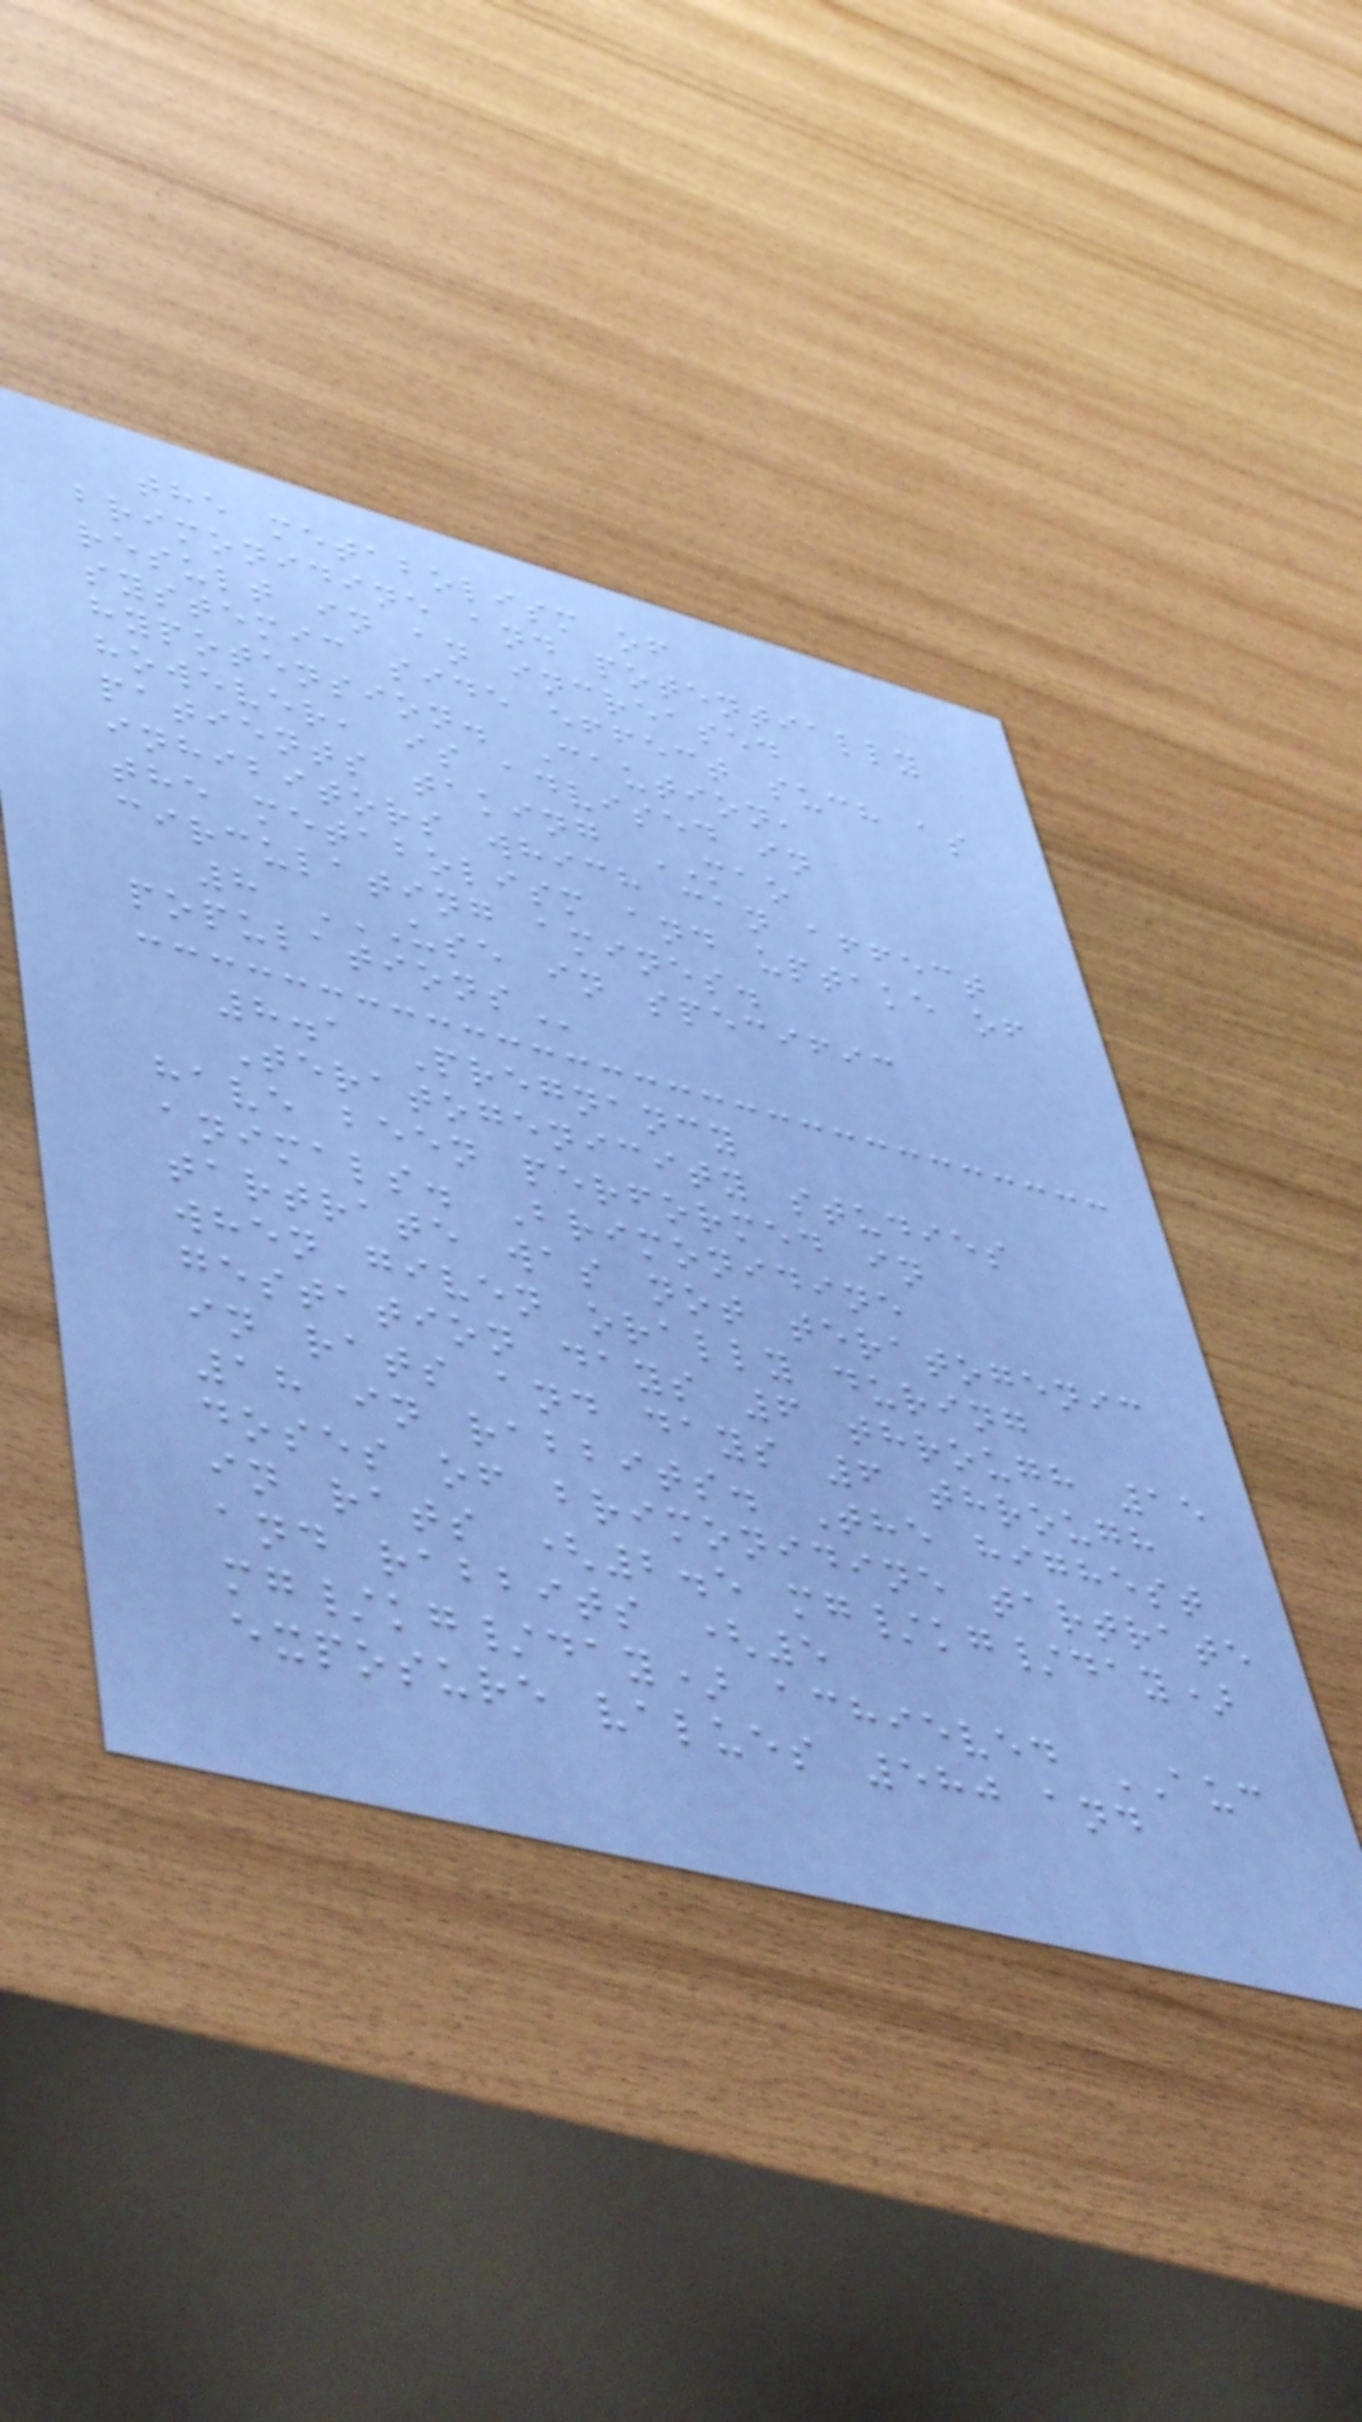the metabolism of
brimonidine and potentially
result in an increased
systemic side effect such as
hypotension. Caution,
however, is advised in
patients taking MAO
inhibitors which can affect
the metabolism and uptake of
circulating amines.
8 USE IN SPECIFIC
POPULATIONS
8.1 Pregnancy
Teratogenicity studies
have been performed in
animals. Brimonidine
tartrate was not teratogenic
when given orally during
gestation days 6 through 15
in rats and days 6 through
18 in rabbits. The highest
doses of brimonidine tartrate
in rats (2.5 mg/kg/day)
and rabbits (5
mg/kg/day) achieved AUC
exposure values 580 and
